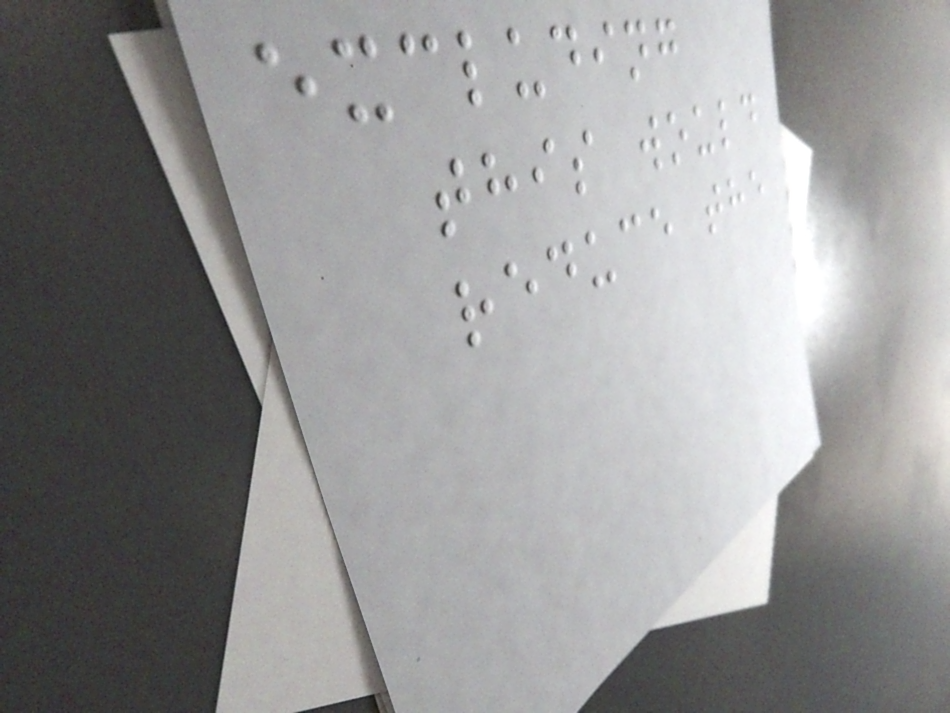excluding
this would
reduce the
